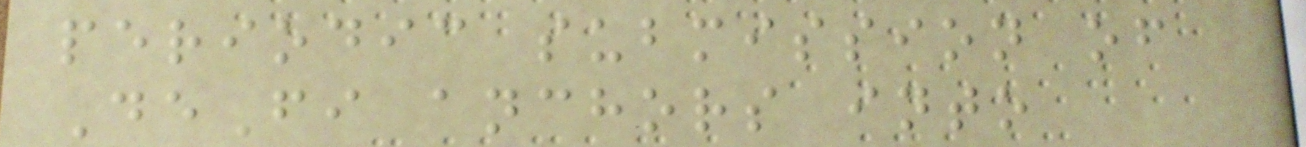periodic submission of
DeFi anchors into
